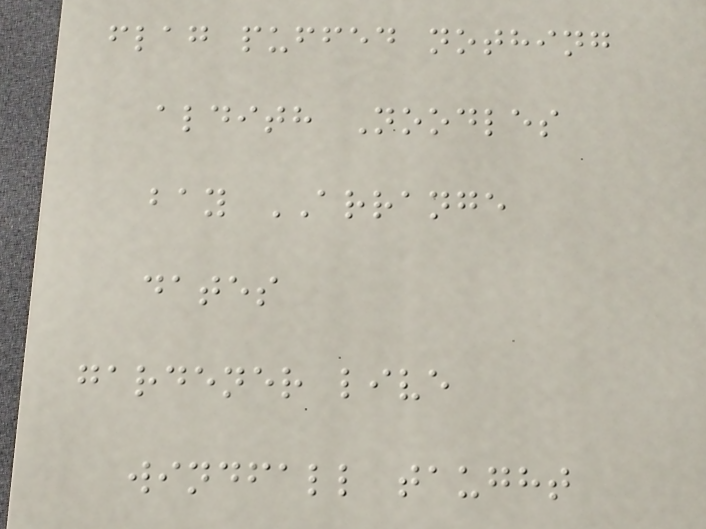flag puffed nothing
aldith Noodles
bay ARRANGE
dates
gardener live
windfall taught
